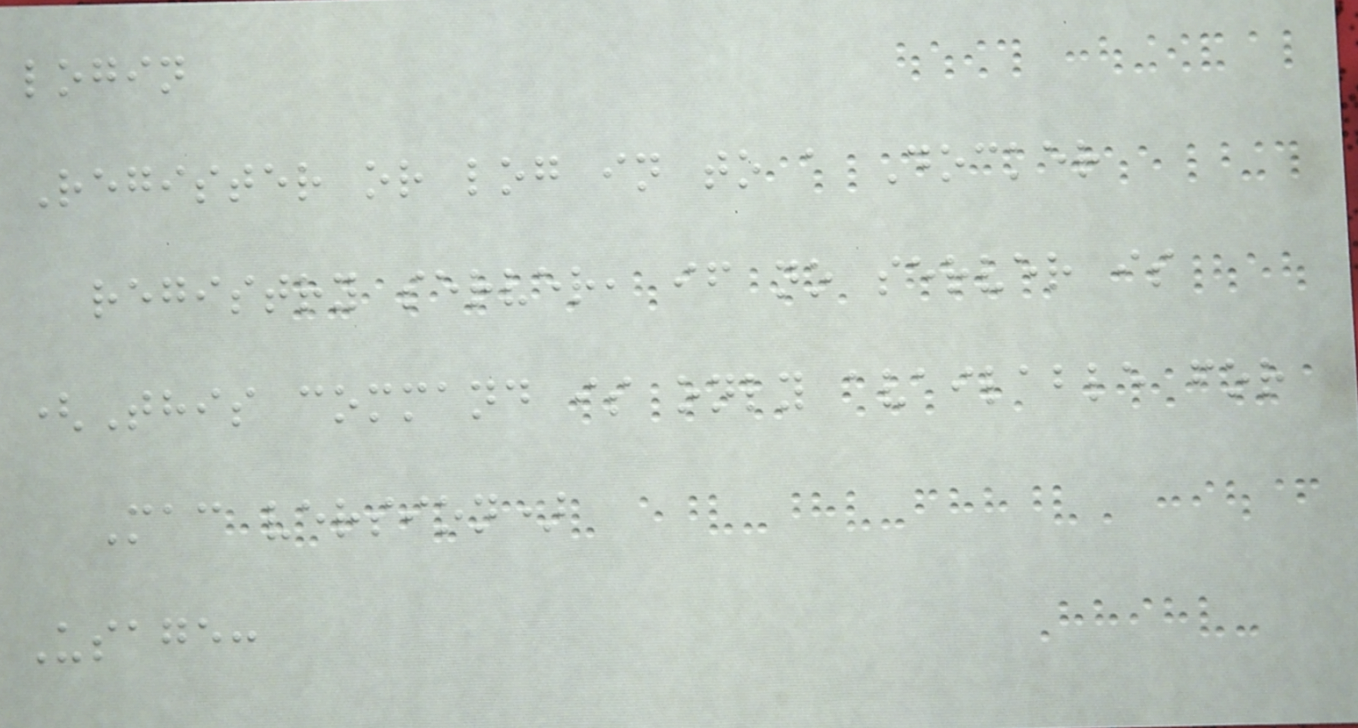login
Register or log in to a Docker
registry server, if no server is
(This command is only available for
Mac version)
Usage:
